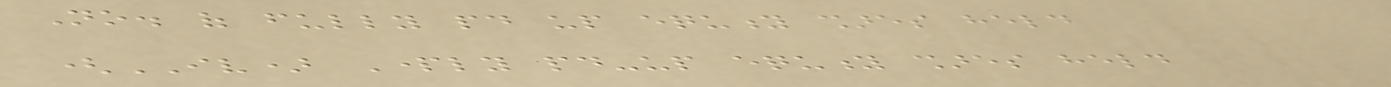No. of fully paid up equity shares held
(IV) Partly paid-up equity shares held
